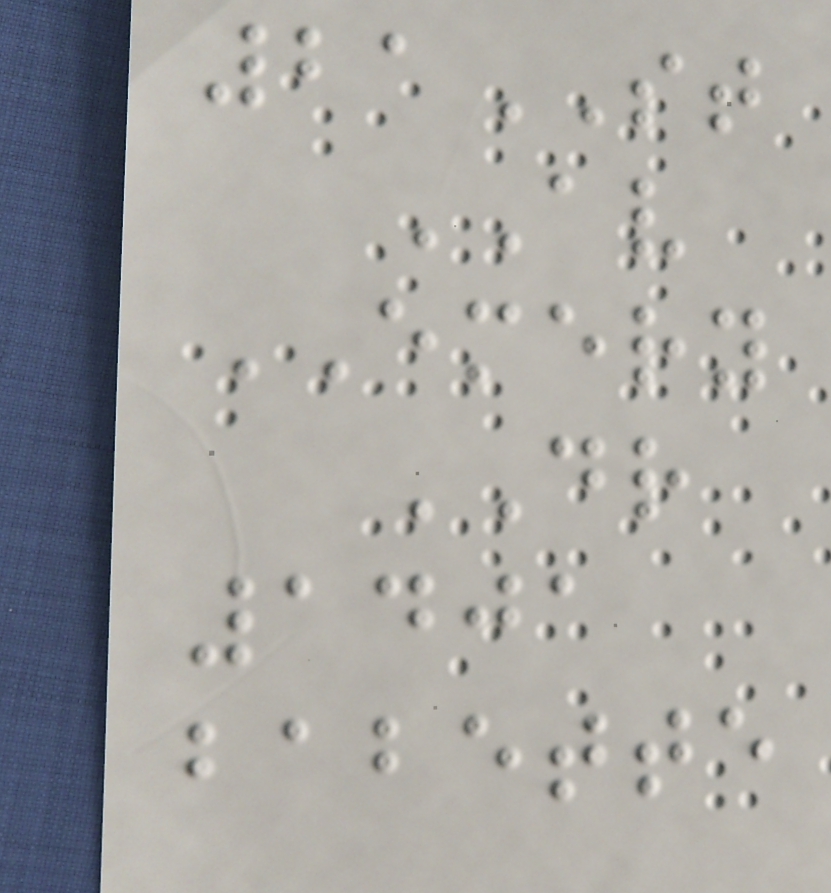21ST
AV
EMERY
DR
1401
babette
